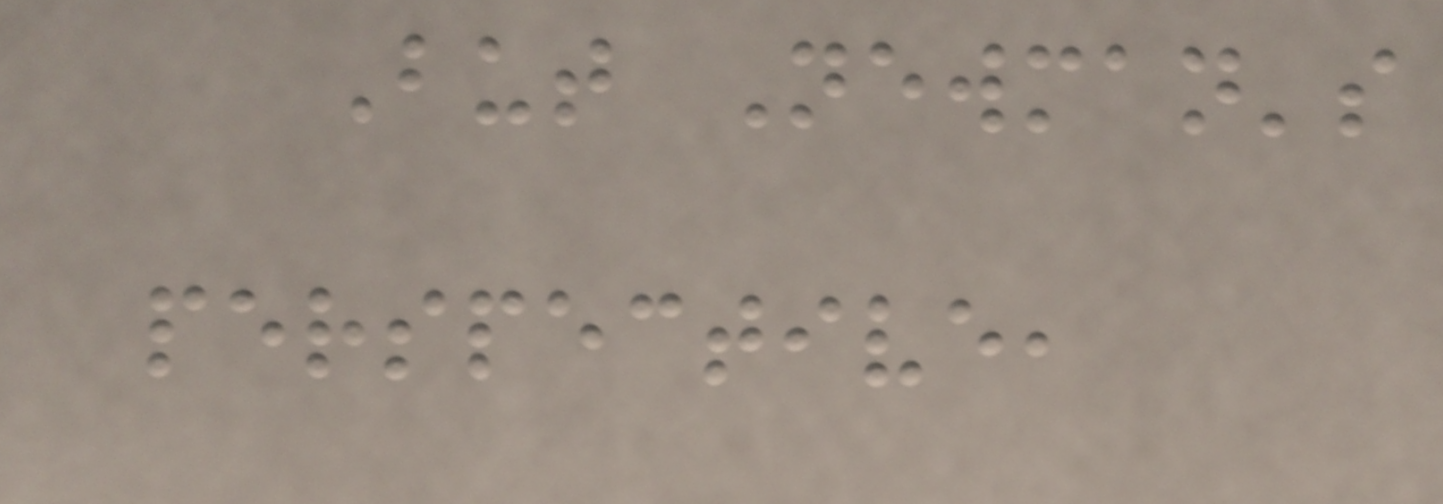But Newman's
perspective,
